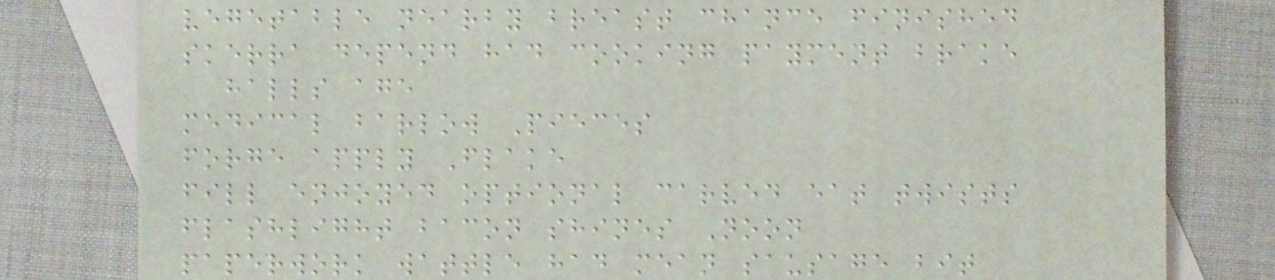vegetable nearby breast chance finished
skerra depend had cooking payment brake
halls age
medical barlow Pieces
forge apply Flake
fill enjoyed optional carved eat twists
flashlight bacon shines Noon
paperwork wattle had mean sausage bit
